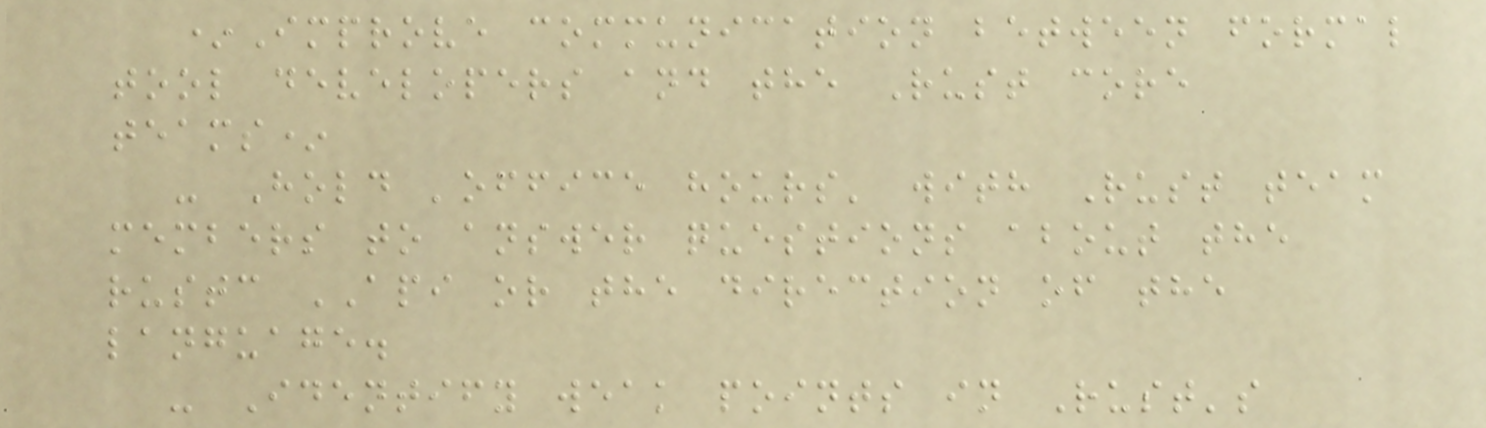*Improve communication between formal
tool developers and the Rust core
teams*
- Hold 'office hours' with Rust team
members to answer questions about the
rustc API or the direction of the
language.
- Identify weak points in Rust's
